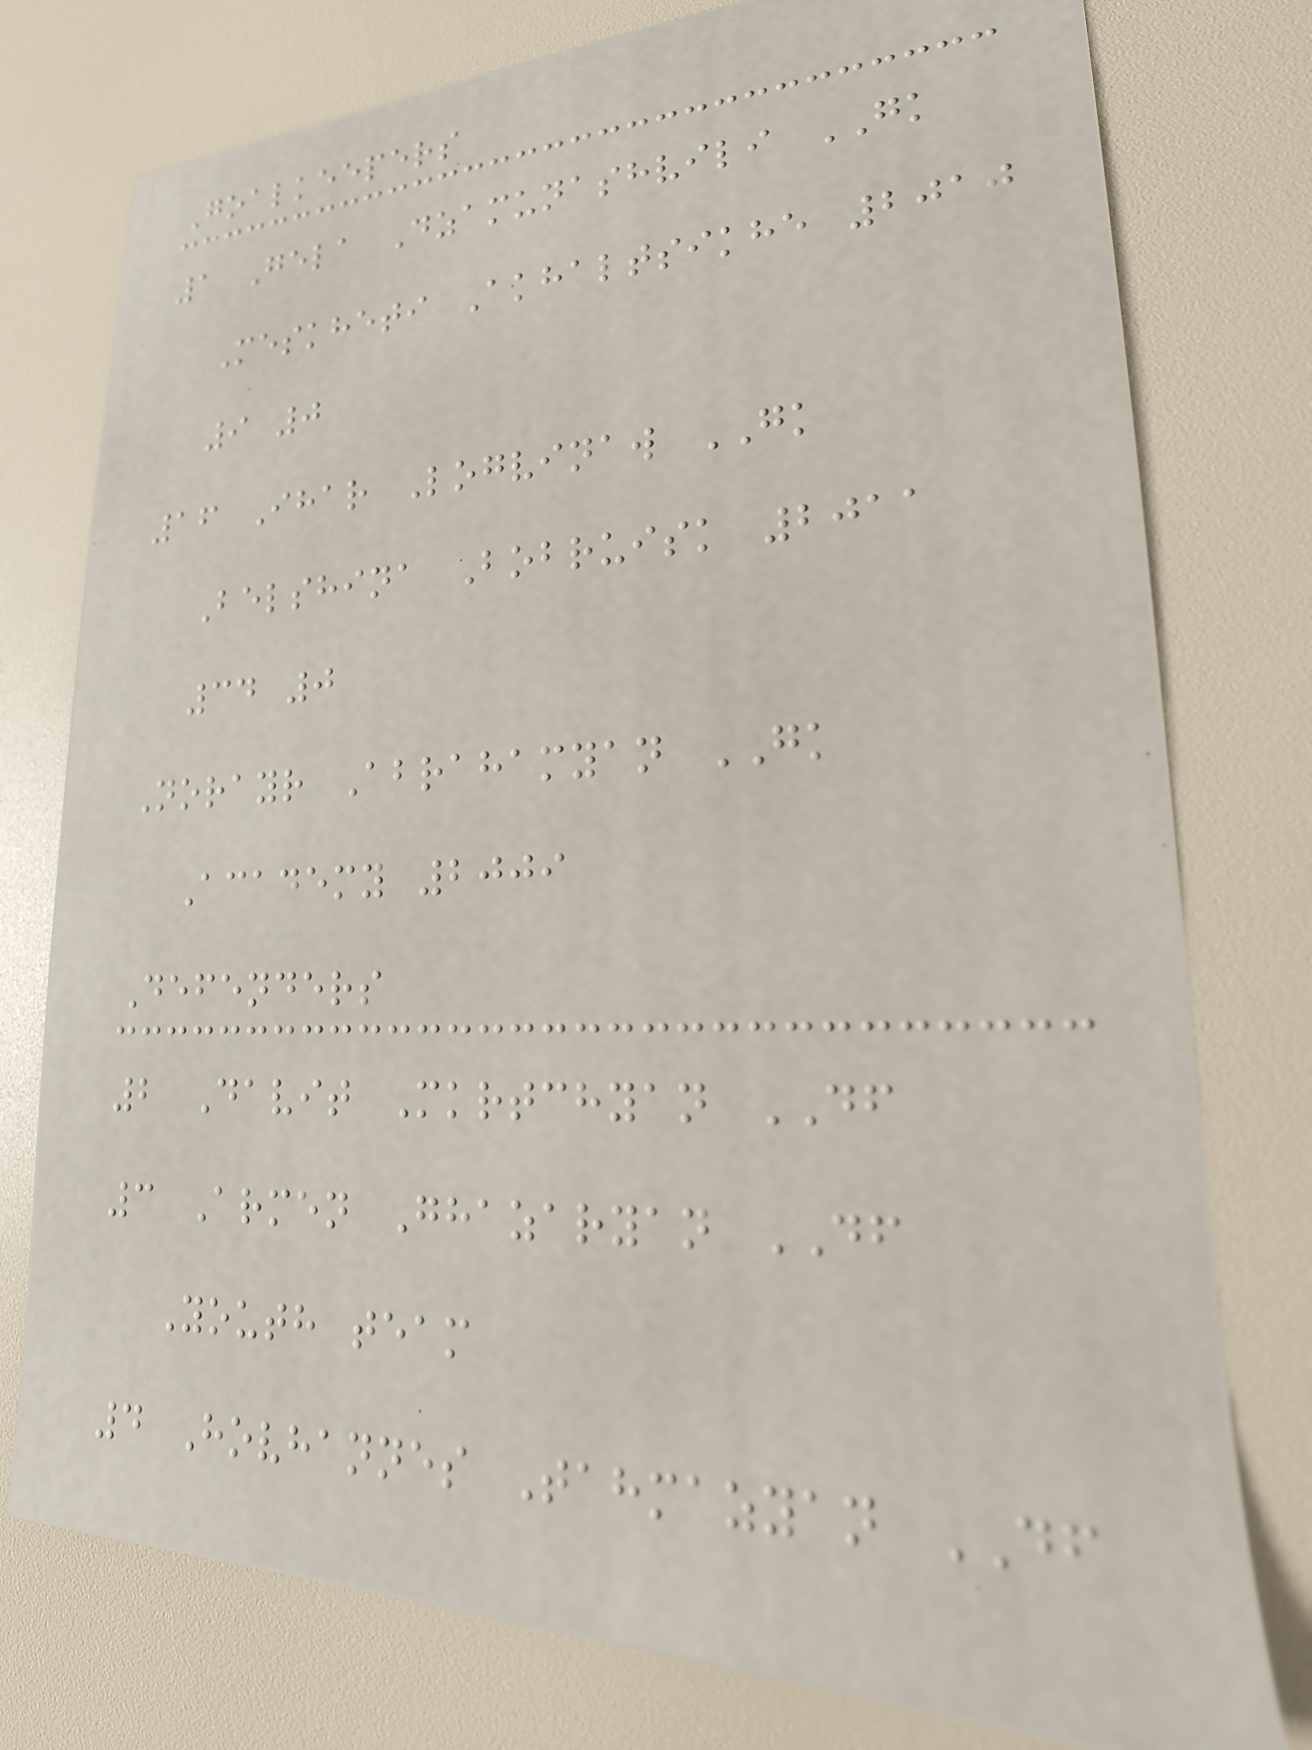Goalkeepers
1 Gela Dzamunashvili GK
Meskheti Akhaltsikhe 2010
9 0
16 Ihar Logvinaw GK
Belshina Bobruisk 2011
34 0
Norayr Abrahamyan GK
Academy 2009
Defenders
2 Davit Mkrtchyan DF
3 Armen Ghazaryan DF
Youth team
4 Hovhannes Tahmazyan DF
